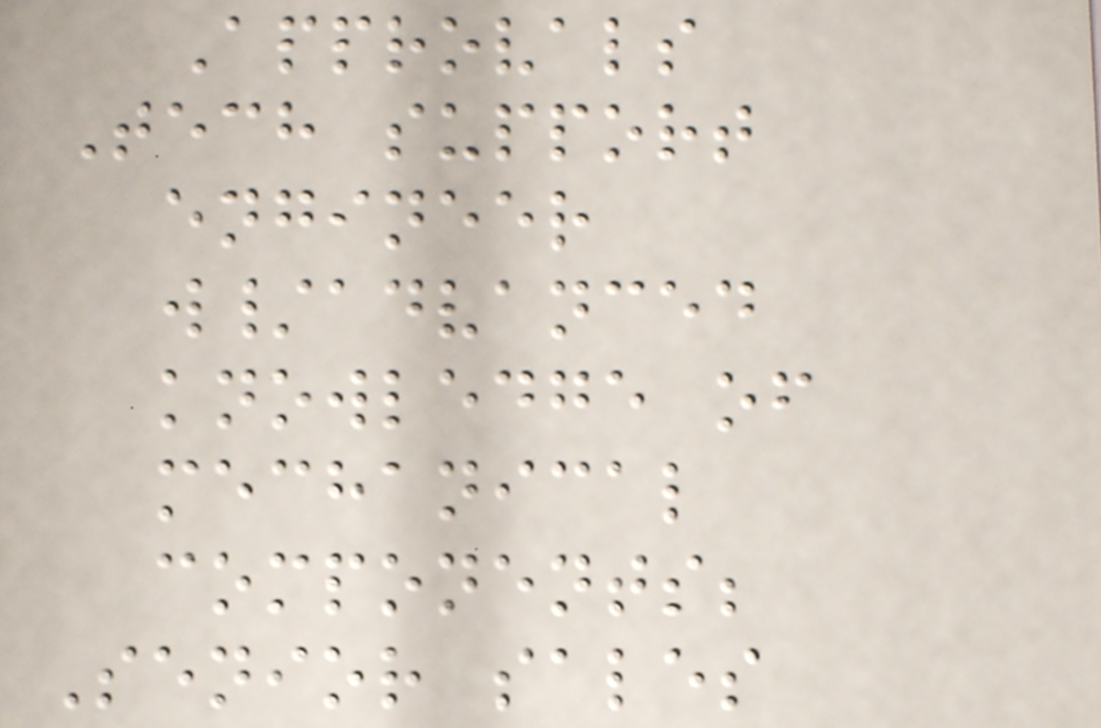Approvals
Tech support
engineer
w/advanced
knowledge of
mechanical
components;
Senior sales
